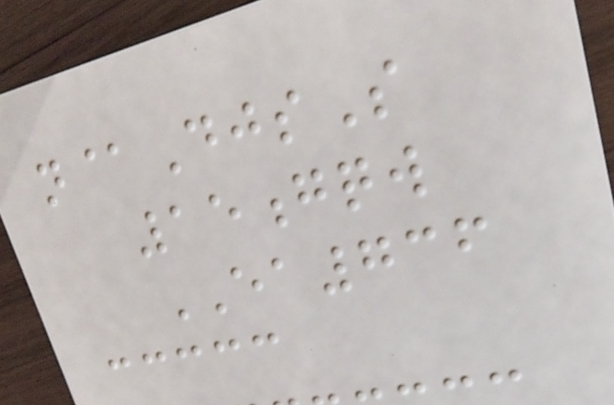n@DjsS
15gqw
EA736
